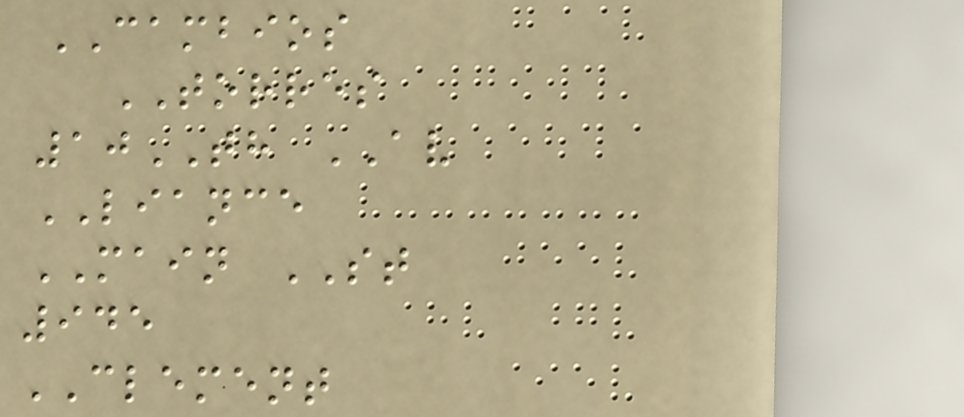CAMBIOS
TORRES
10TH AV
LIANCE
MAIN ST
945
CLEMENT
